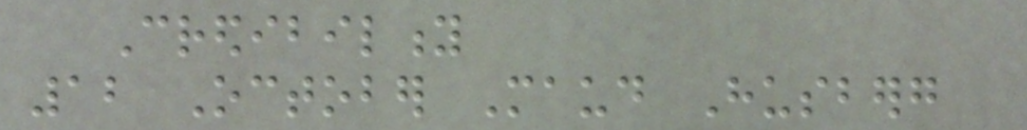Credibility
12 October Maud Husberg
